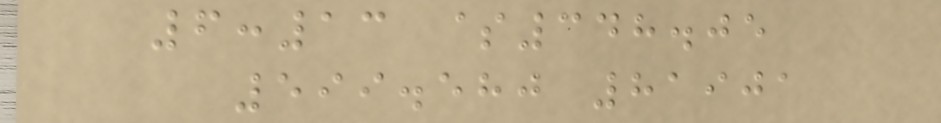6:13 $348.05
599.580 81901
